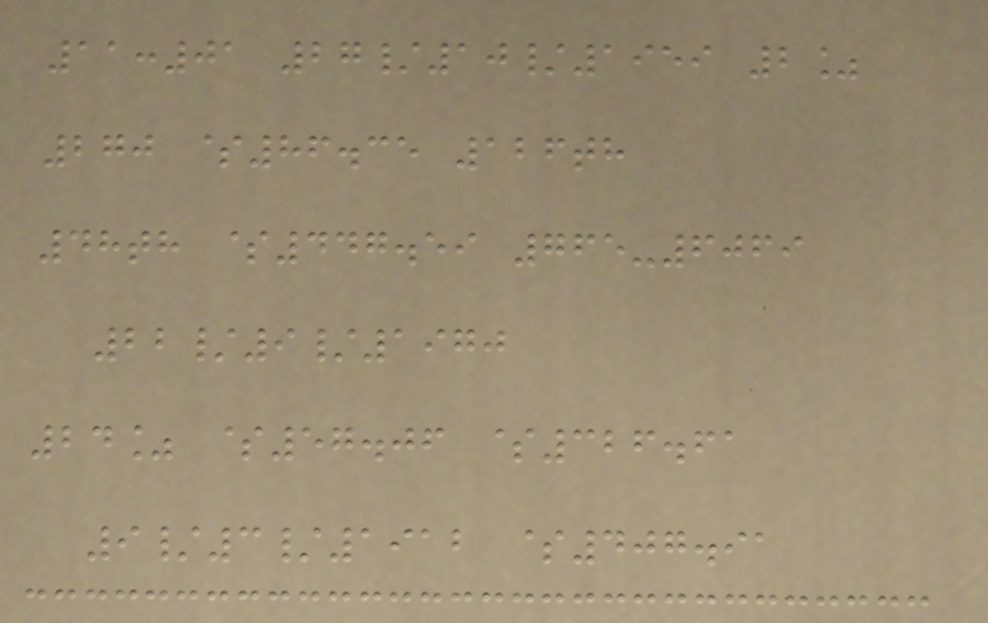11:01 27/10/1959 2%
270 $86.35 126th
48th $447.59 765-6069
22/9/1970
24% $57.06 $326.61
9/3/1912 $407.91
